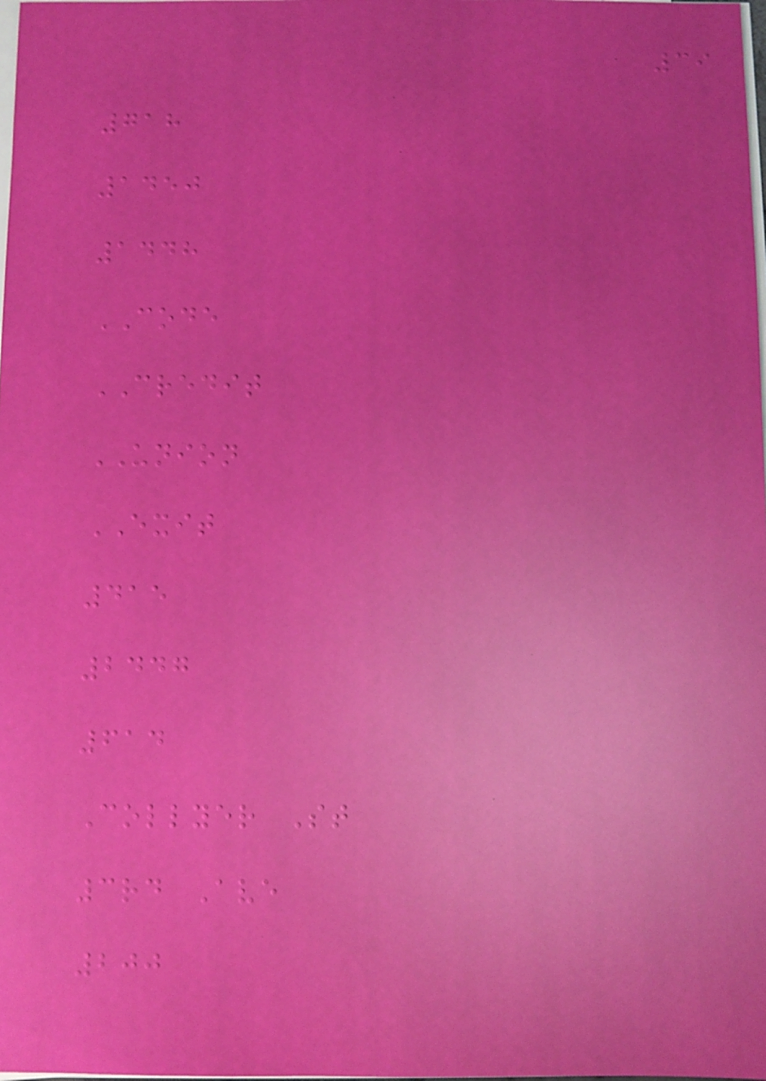39
718
1450
1448
CODE
CREDIT
UNION
EXIT
415
2447
614
Collyer St
3rd Ave
200
